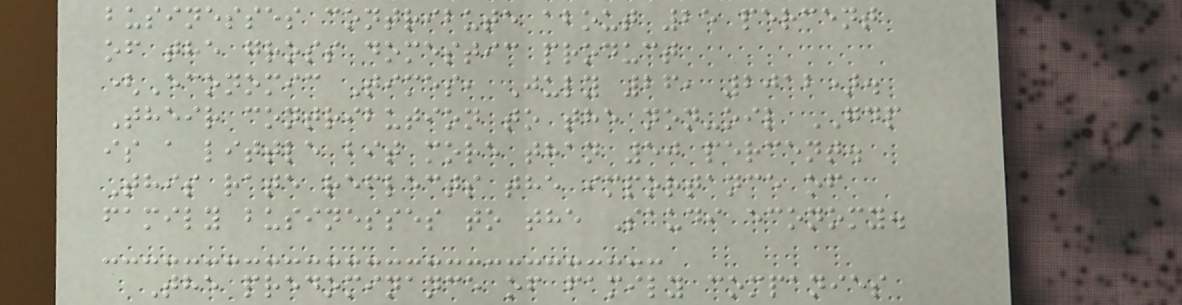businesses contribute about 25 percent
of the gross domestic product
(Economic Times, July 26, 2012).
Their contribution to the non-oil GDP
is a little bit more than 50 percent.
This rate reflects the importance of
family businesses to the Saudi economy.
The predominance of family companies
